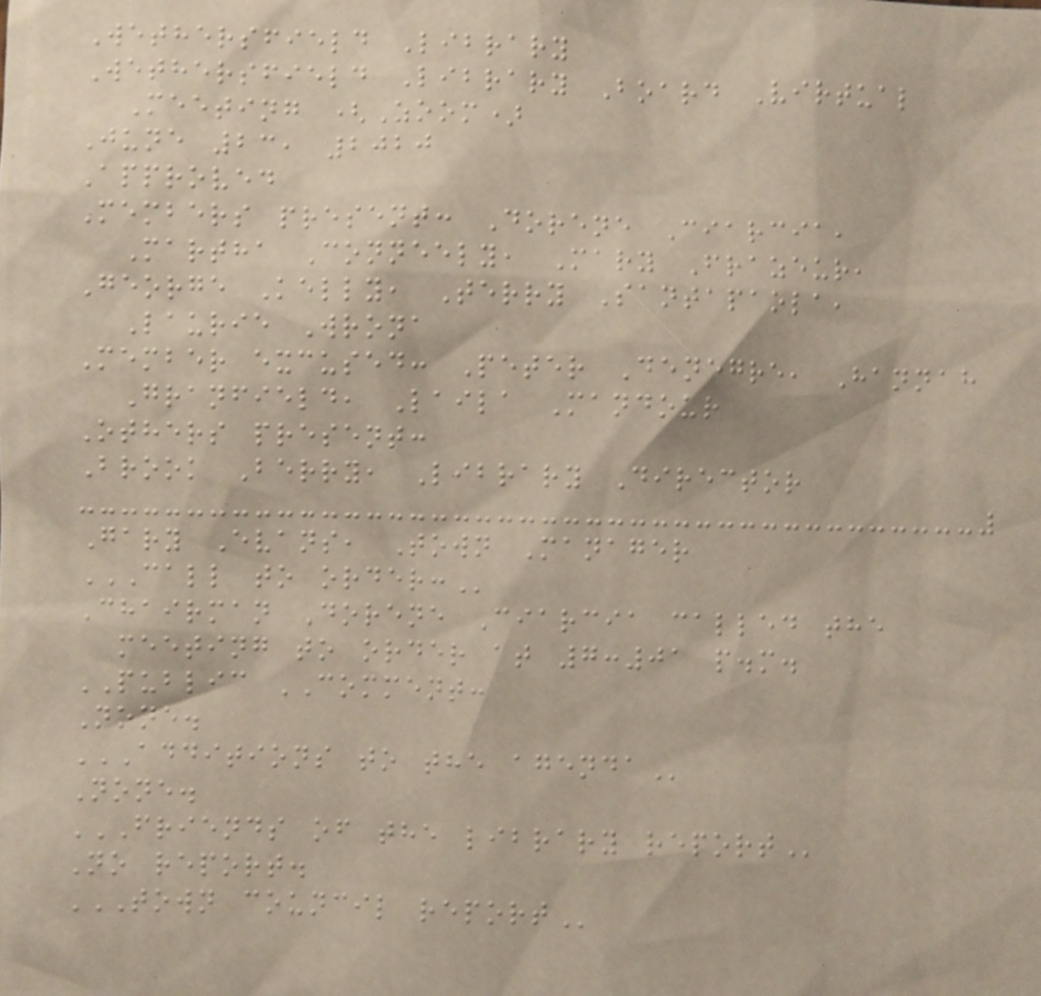Wethersfield Library
Wethersfield Library Board Virtual
Meeting (Zoom)
June 23, 2020
Approved
Members present: Dorene Ciarcia,
Martha Conneely, Mary Frazeur,
George Kelly, Terry Santapaola,
Laurie Wrona
Member excused: Peter Denegre, Hannah
Granfield, Laila Mandour
Others present:
Brook Berry, Library Director
Gary Evans, Town Manager
CALL TO ORDER:
Chairman Dorene Ciarcia called the
meeting to order at 7:01 p.m.
PUBLIC COMMENT:
None.
ADDITIONS TO THE AGENDA
None.
FRIENDS OF THE LIBRARY REPORT
No report.
TOWN COUNCIL REPORT
